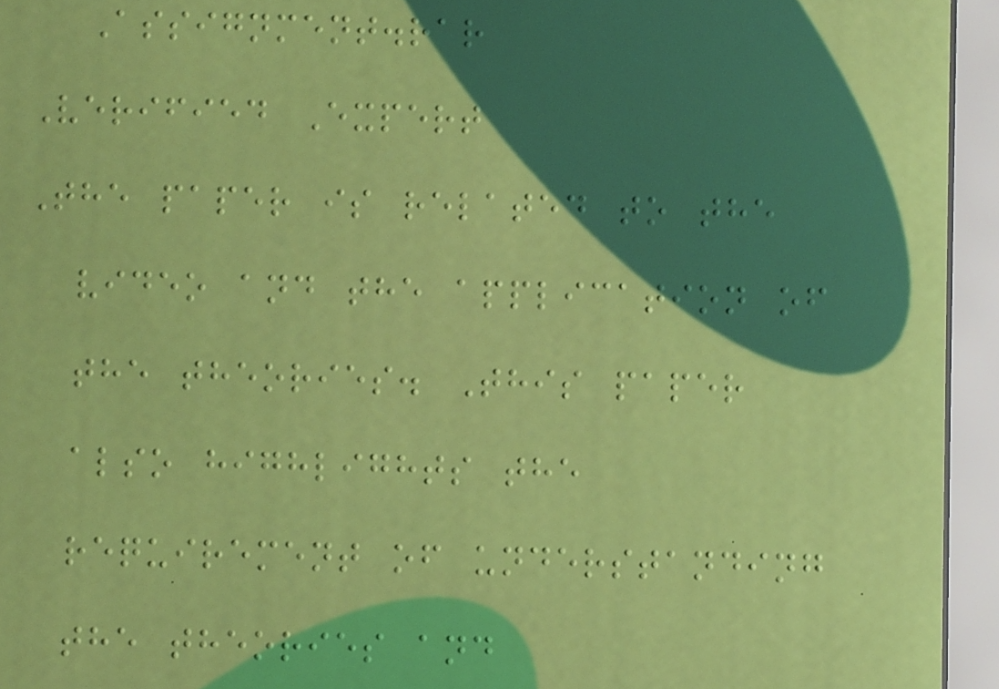Assignment.rar
Verified Expert
The paper is related to the
video and the application of
the theories. This paper
also highlights the
requirement of understanding
the theories and
